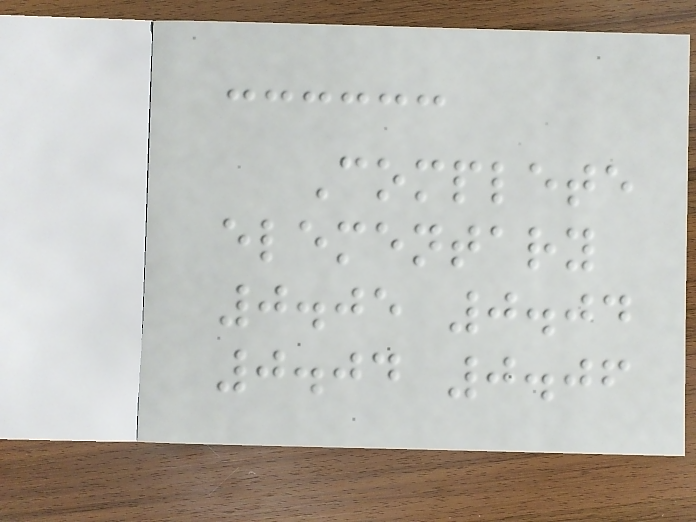Complete
elementary
0.05 0.04
0.04 0.06
